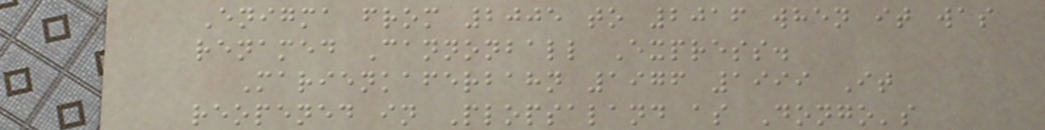Enigma from 2005 to 2016 when it was
renamed Cannonball Express.
Marienkaferbahn 1976 1999 It
reopened in Plopsaland as Dongo's
